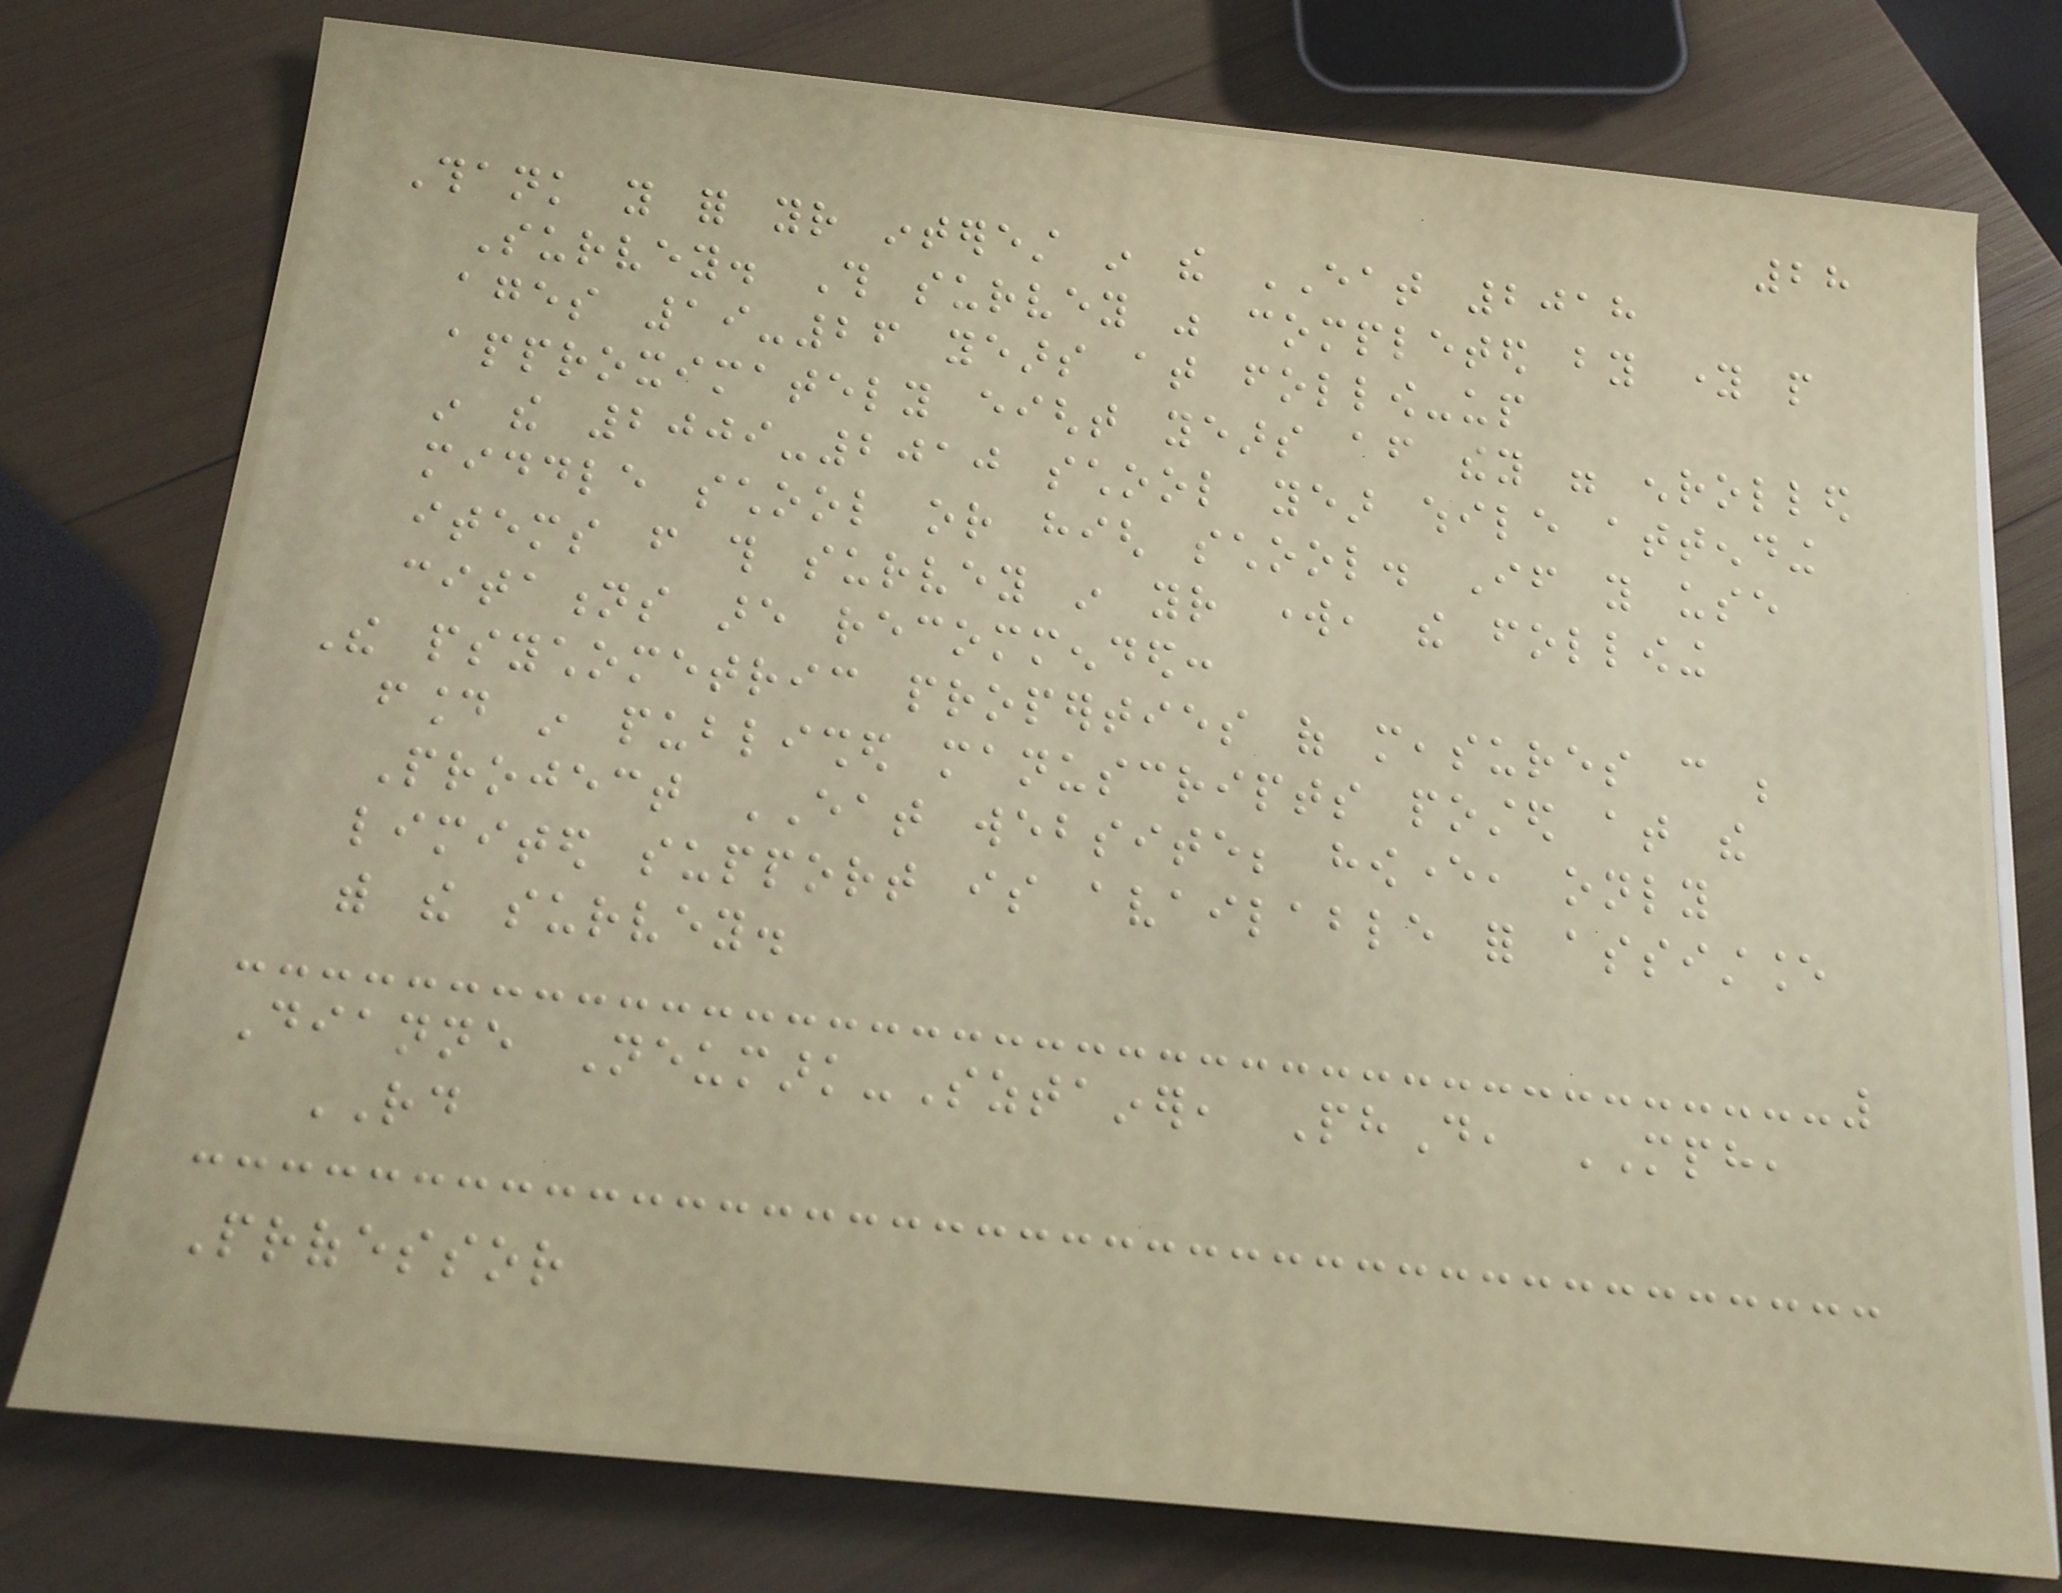28
Thank you for your interest in the EAT 2018
Survey. This survey was completed by young people
ages 19-26 years at follow-up
approximately eight years after they were enrolled
in the 2009-2010 school year while attending
middle school or high school. If you use
items from this survey in your work, the following
citations are recommended:
The psychometric properties of measures can be
found in published manuscripts posted at the
Project EAT website; however, only
limited support is available for assistance
with the survey.
Dianne Neumark-Sztainer, PhD, MPH,
RD
Professor
